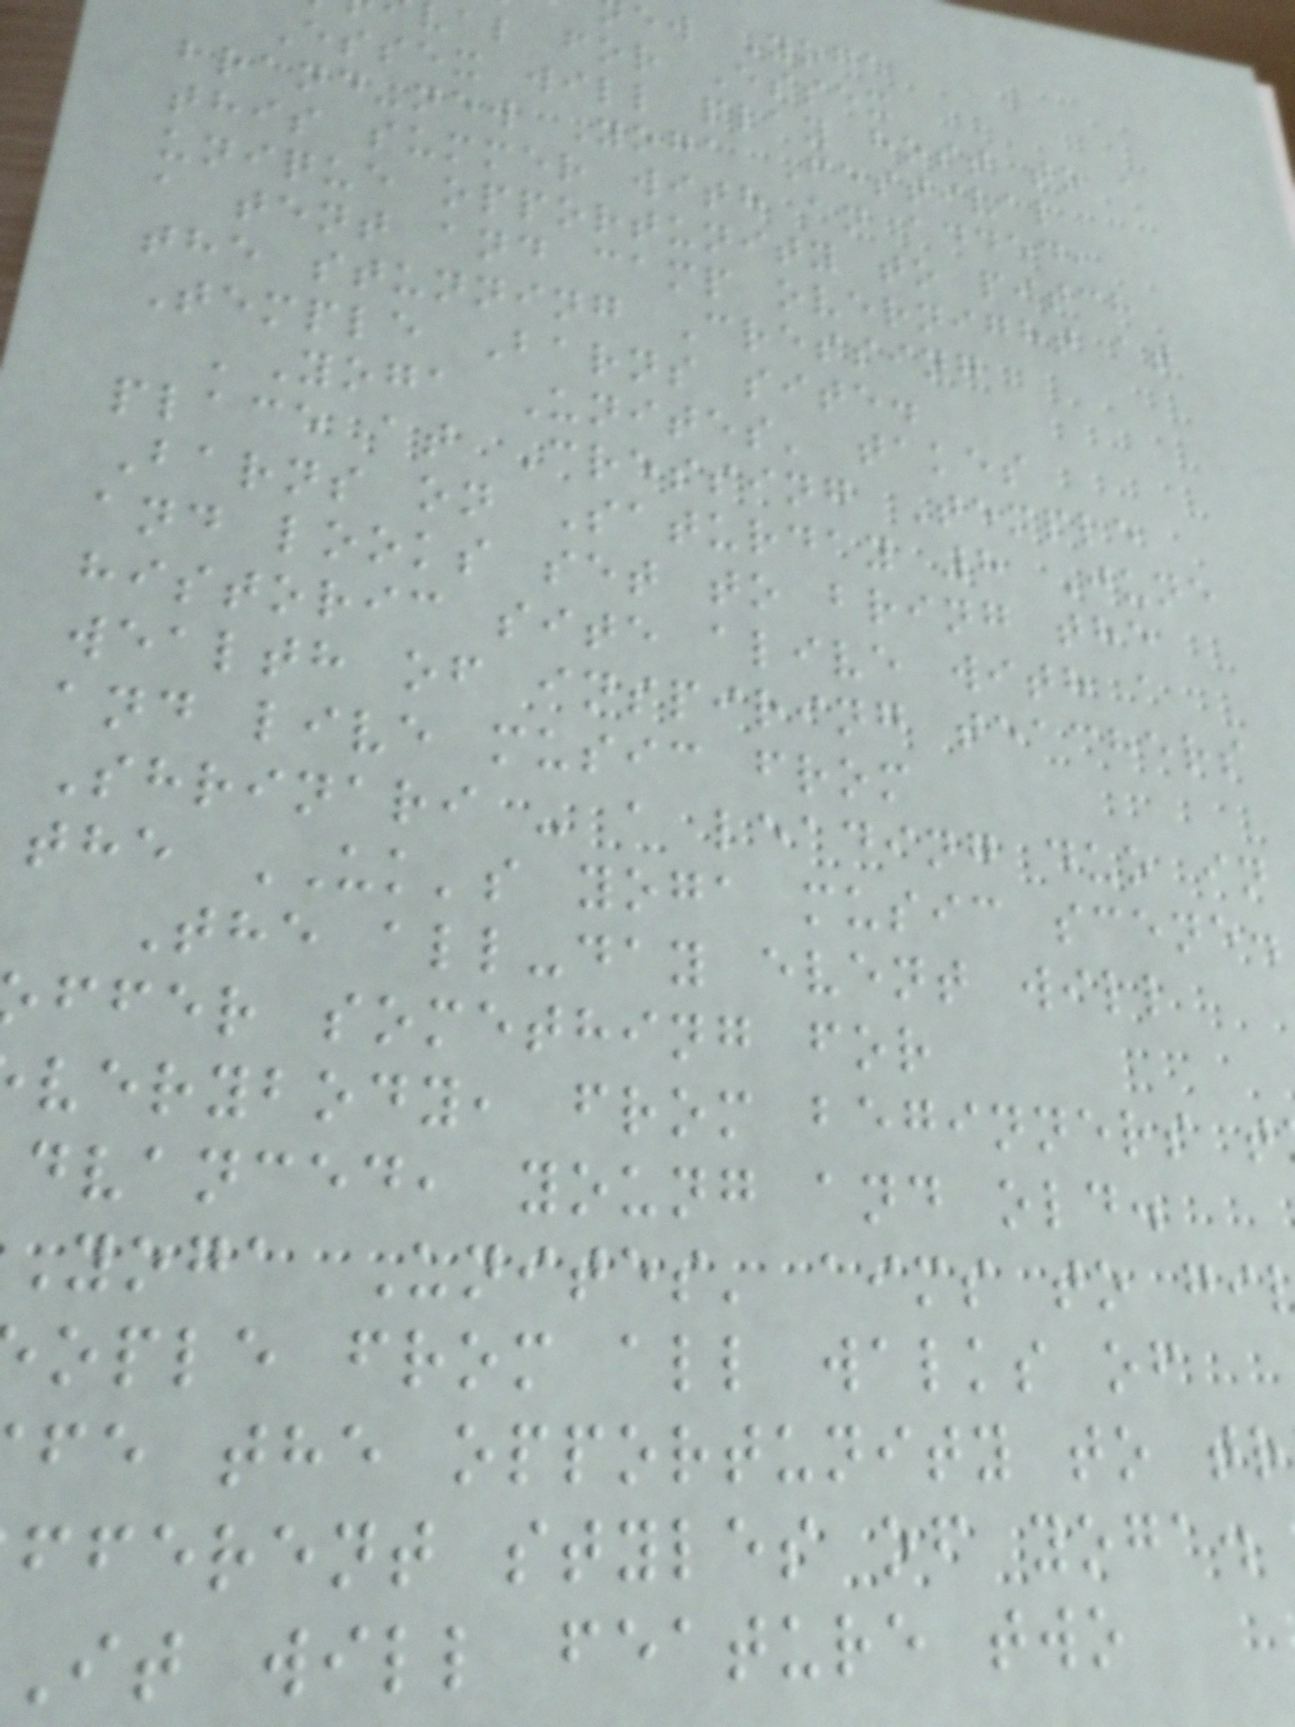ew Yoga
val for Essex
Essex will play host to a
brand-new Yoga Festival
this summer with an added,
unique opportunity to pitch
a tent and camp overnight at
the stunning Cressing
Temple Barns site.
'Yoga Unites' takes
place at Cressing Temple
Barns on Saturday 8 June
and looks set to bring the
historic site alive with a
wealth of inspiring teachers
and live music from
Shrinari - a leading duo in
the UK's yoga music scene.
The all-day event will
ffer something for
verybody, from beginners t
dvanced, young and old.
Yoga Unites' aims to gi
ople from all walks of
fe the opportunity to tr
fferent styles of yoga.
It will feature two
